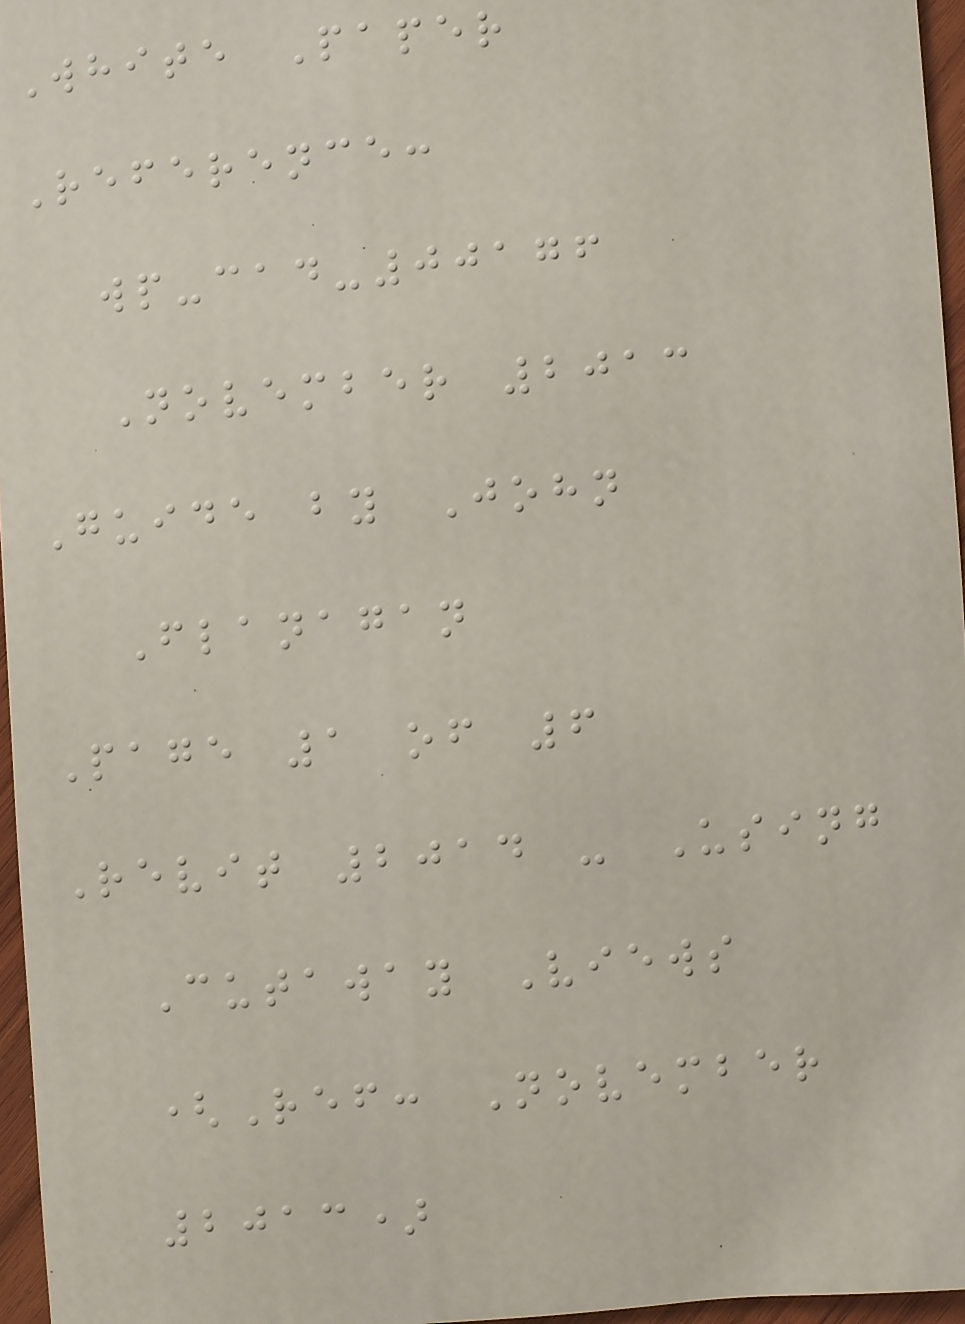White Paper
Reference:
wp-cad-00176
November 2013
Guide by John
Flanagan
Page 1 of 6
Revit 2014 - Using
Cutaway Views
(Ref: November
2013)
